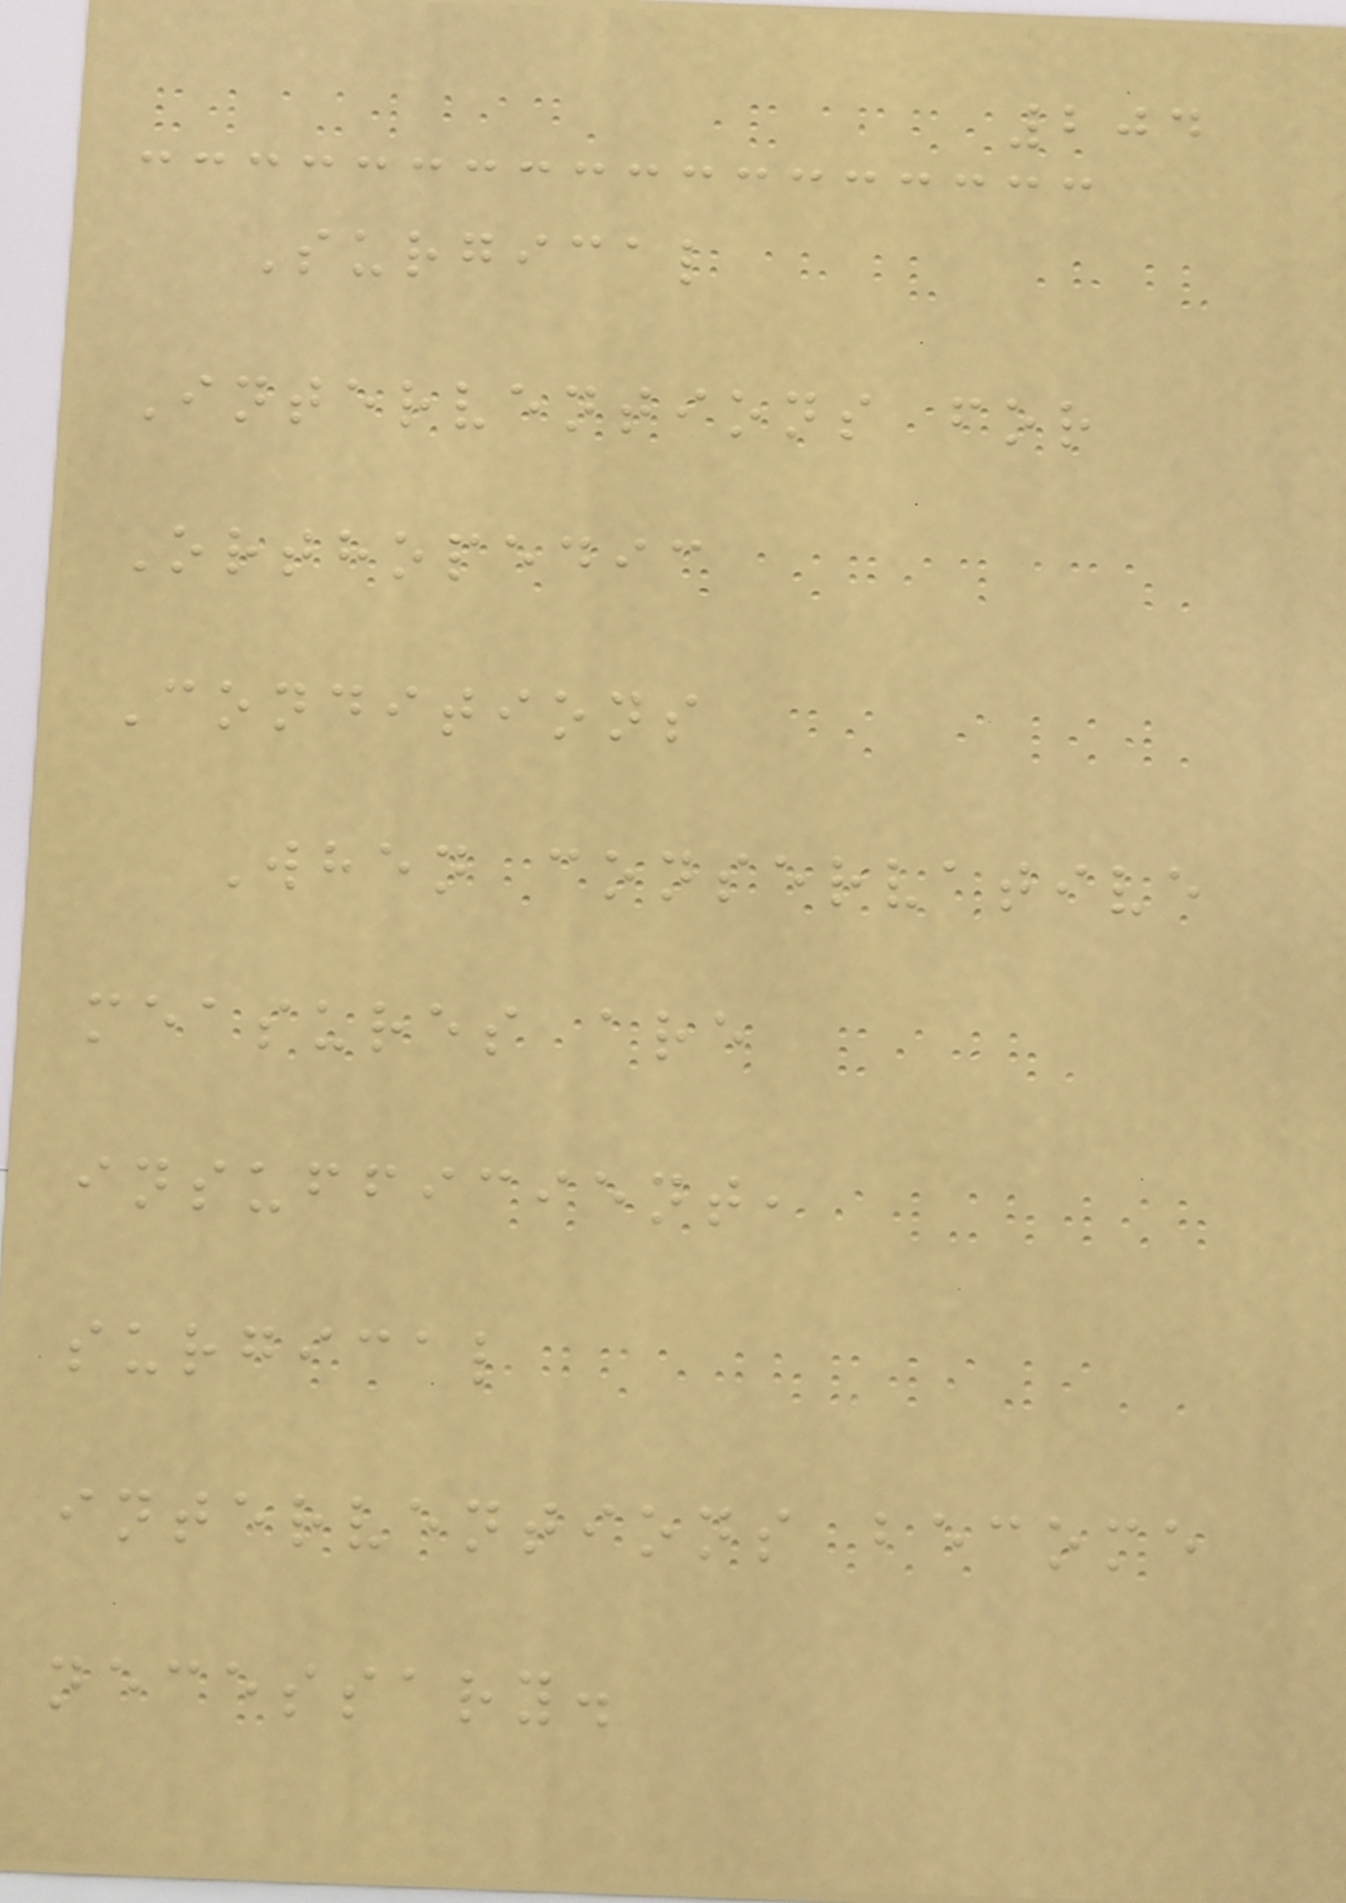204
Surgical
Interventions for
Orthopedic
Conditions
When conservative
measures are
insufficient,
surgical
interventions become
necessary.
